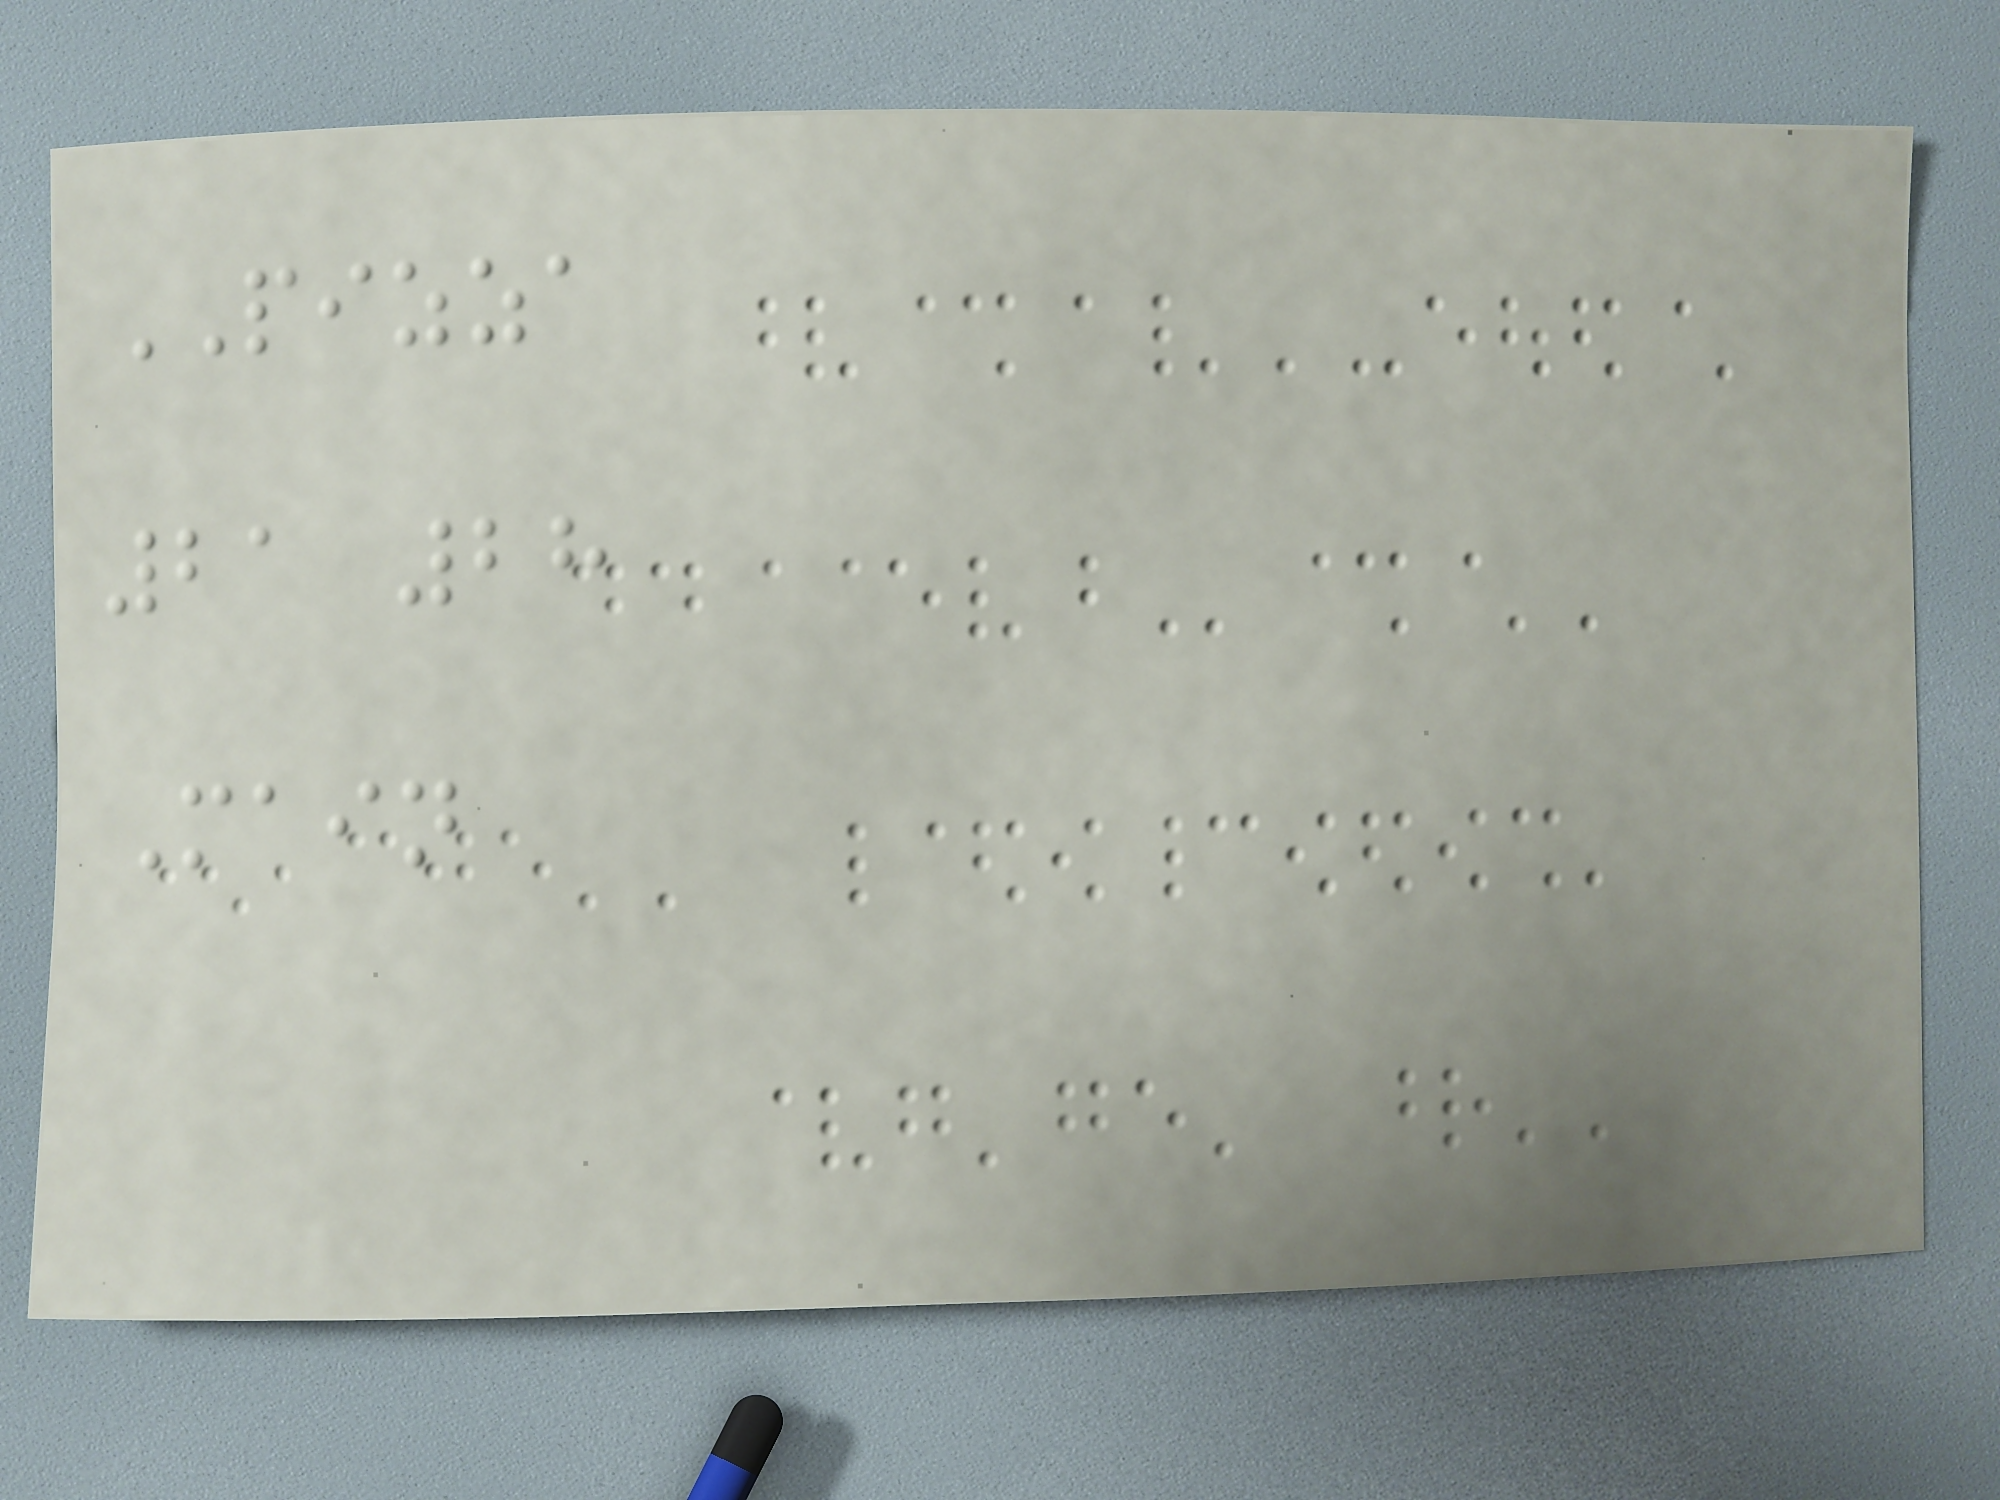PIZZA
21 28
Main
